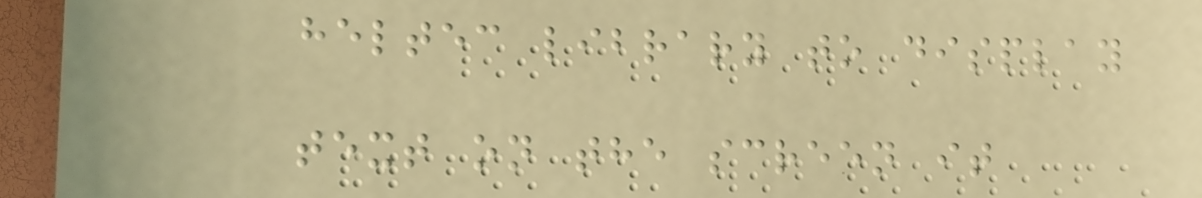heltec library to display
text on the screen it
